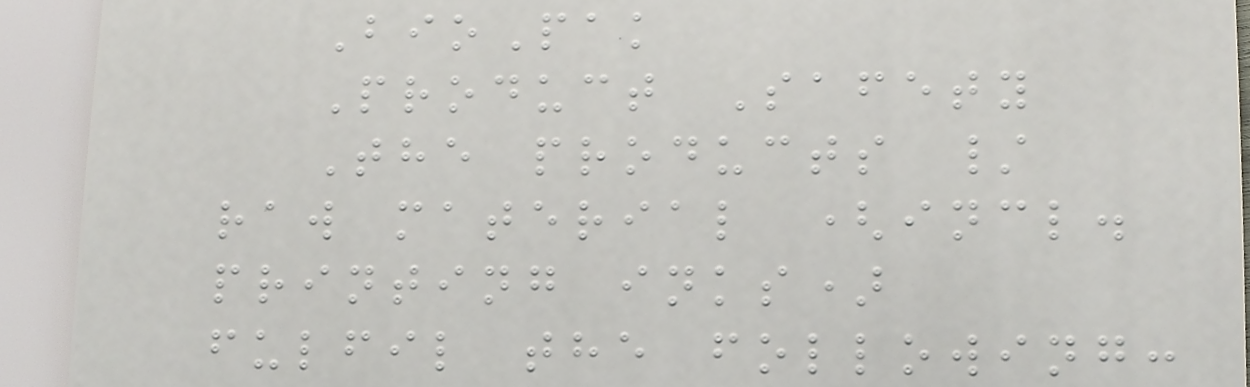BioPak
Product Safety
The products /
raw material (incl.
printing inks)
fulfil the following:
